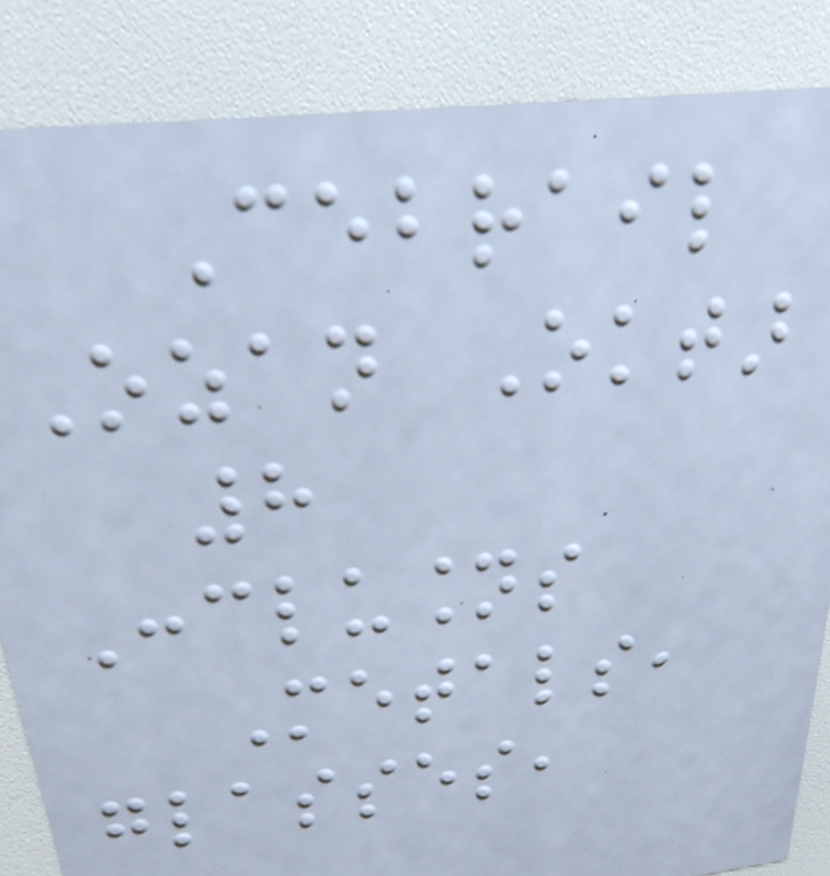Cebrail
Ozan Oktar
8
Conclusions
Metals,
glasses,
